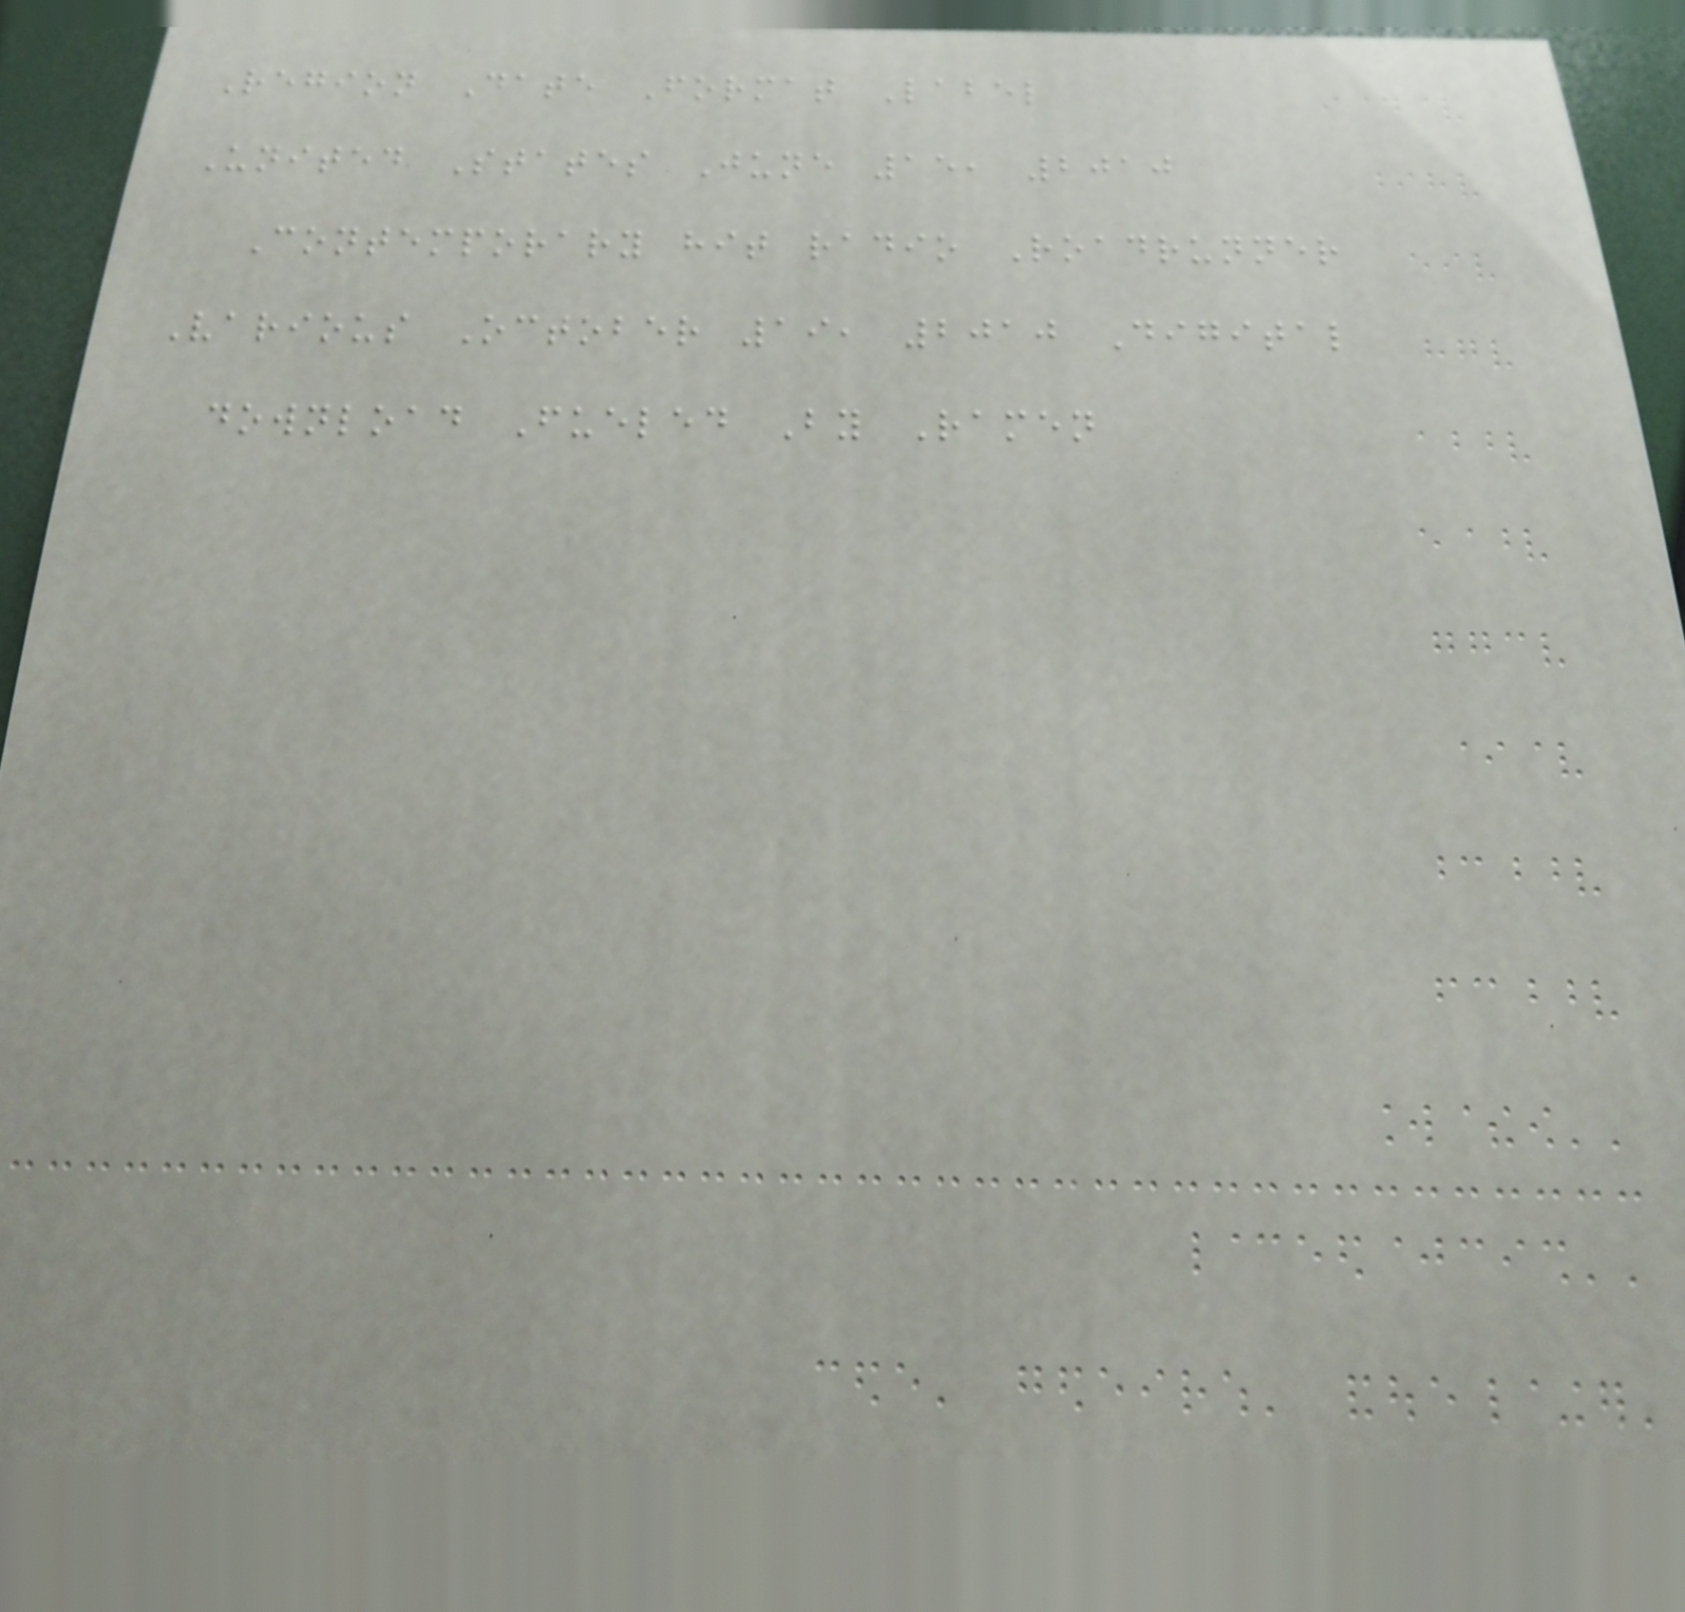Region Date Format Label
United States June 15, 2010
Contemporary hit radio Roadrunner
Various October 19, 2010 Digital
download Fueled By Ramen
